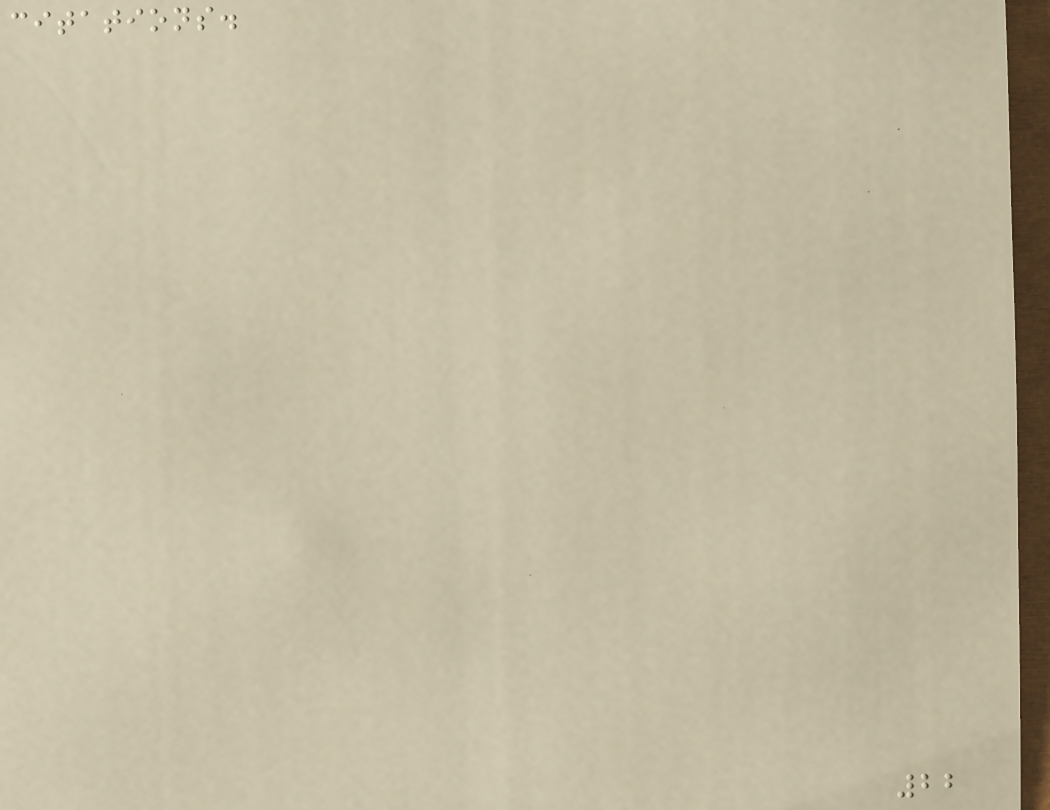citations.
22
